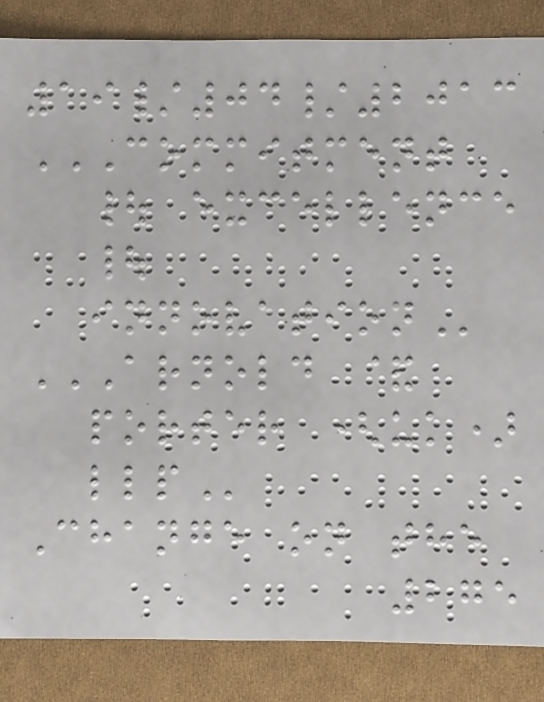19/04/2013
COMMITMENT
| EXCELLENCE
|
INNOVATION
ARNOLD &
PORTER (UK)
LLP
Change on the
275
